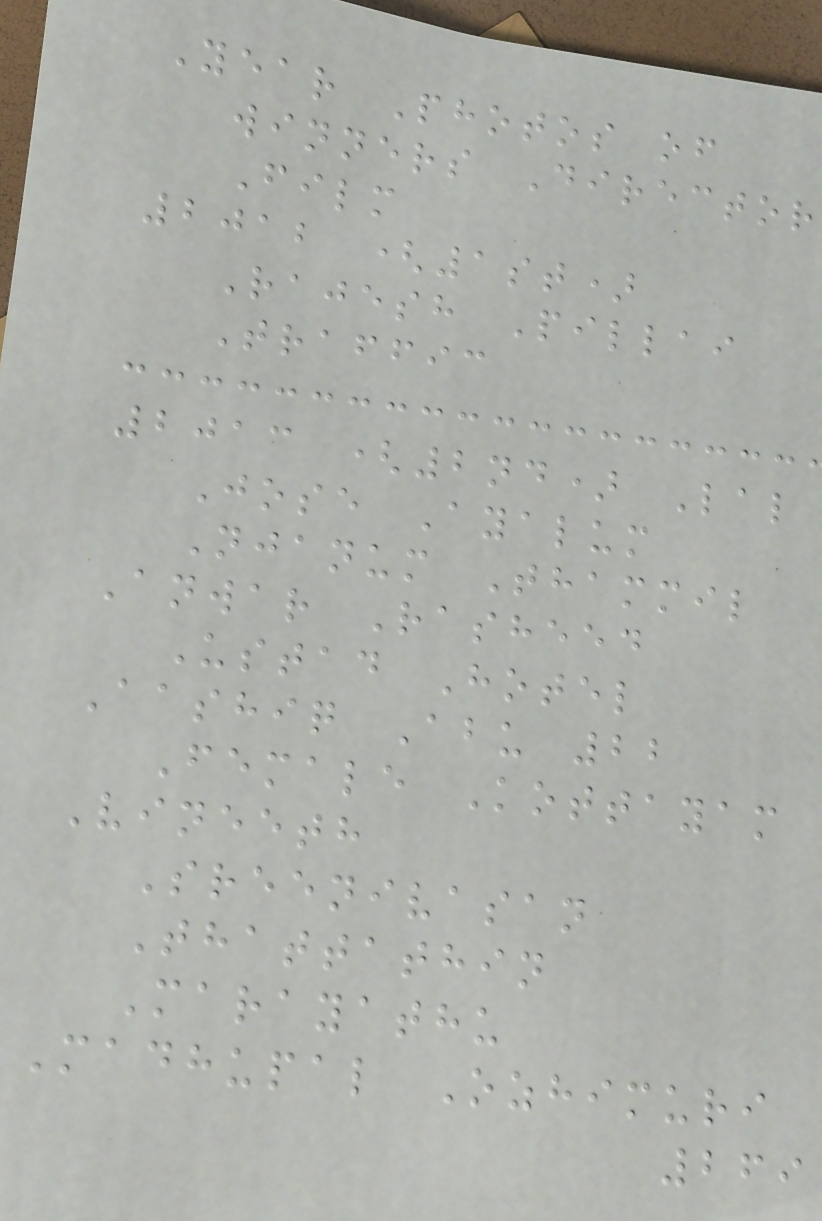Year Photos of
winners Director
Film
2012 (1st)
Rajesh Pillai
Traffic
2013 (2nd) Lal
Jose Ayalum
Njanum Thammil
Anwar Rasheed
Ustad Hotel
Aashiq Abu 22
Female Kottayam
Vineeth
Sreenivasan
Thattathin
Marayathu
Madhupal Ozhimuri
269
